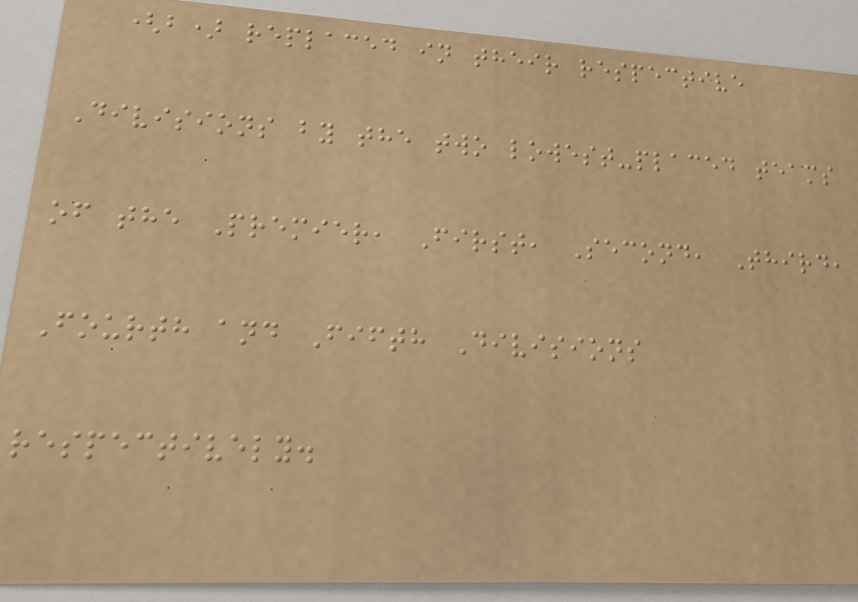(b) replaced in their respective
Divisions by the two lowest-placed teams
of the Premier, First, Second, Third,
Fourth and Fifth Divisions
respectively.
